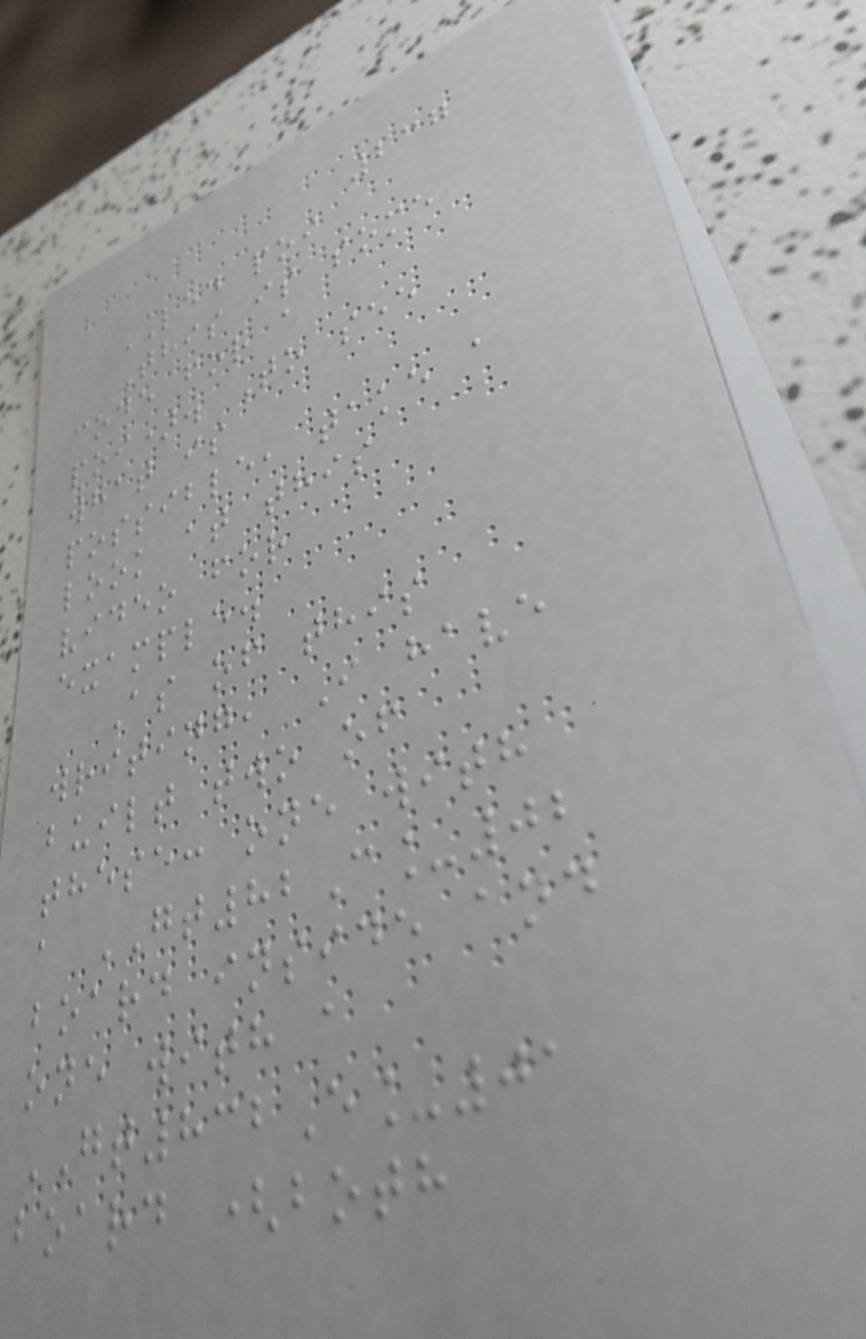237
LED poi
This is some
code for a
poi). To see
what is
possible, take a
look at this
video for
example.
As of this
writing, I have
built two of
these: one with
a GT82C_02
board inside and
one with a
GT832E_01
board (both
